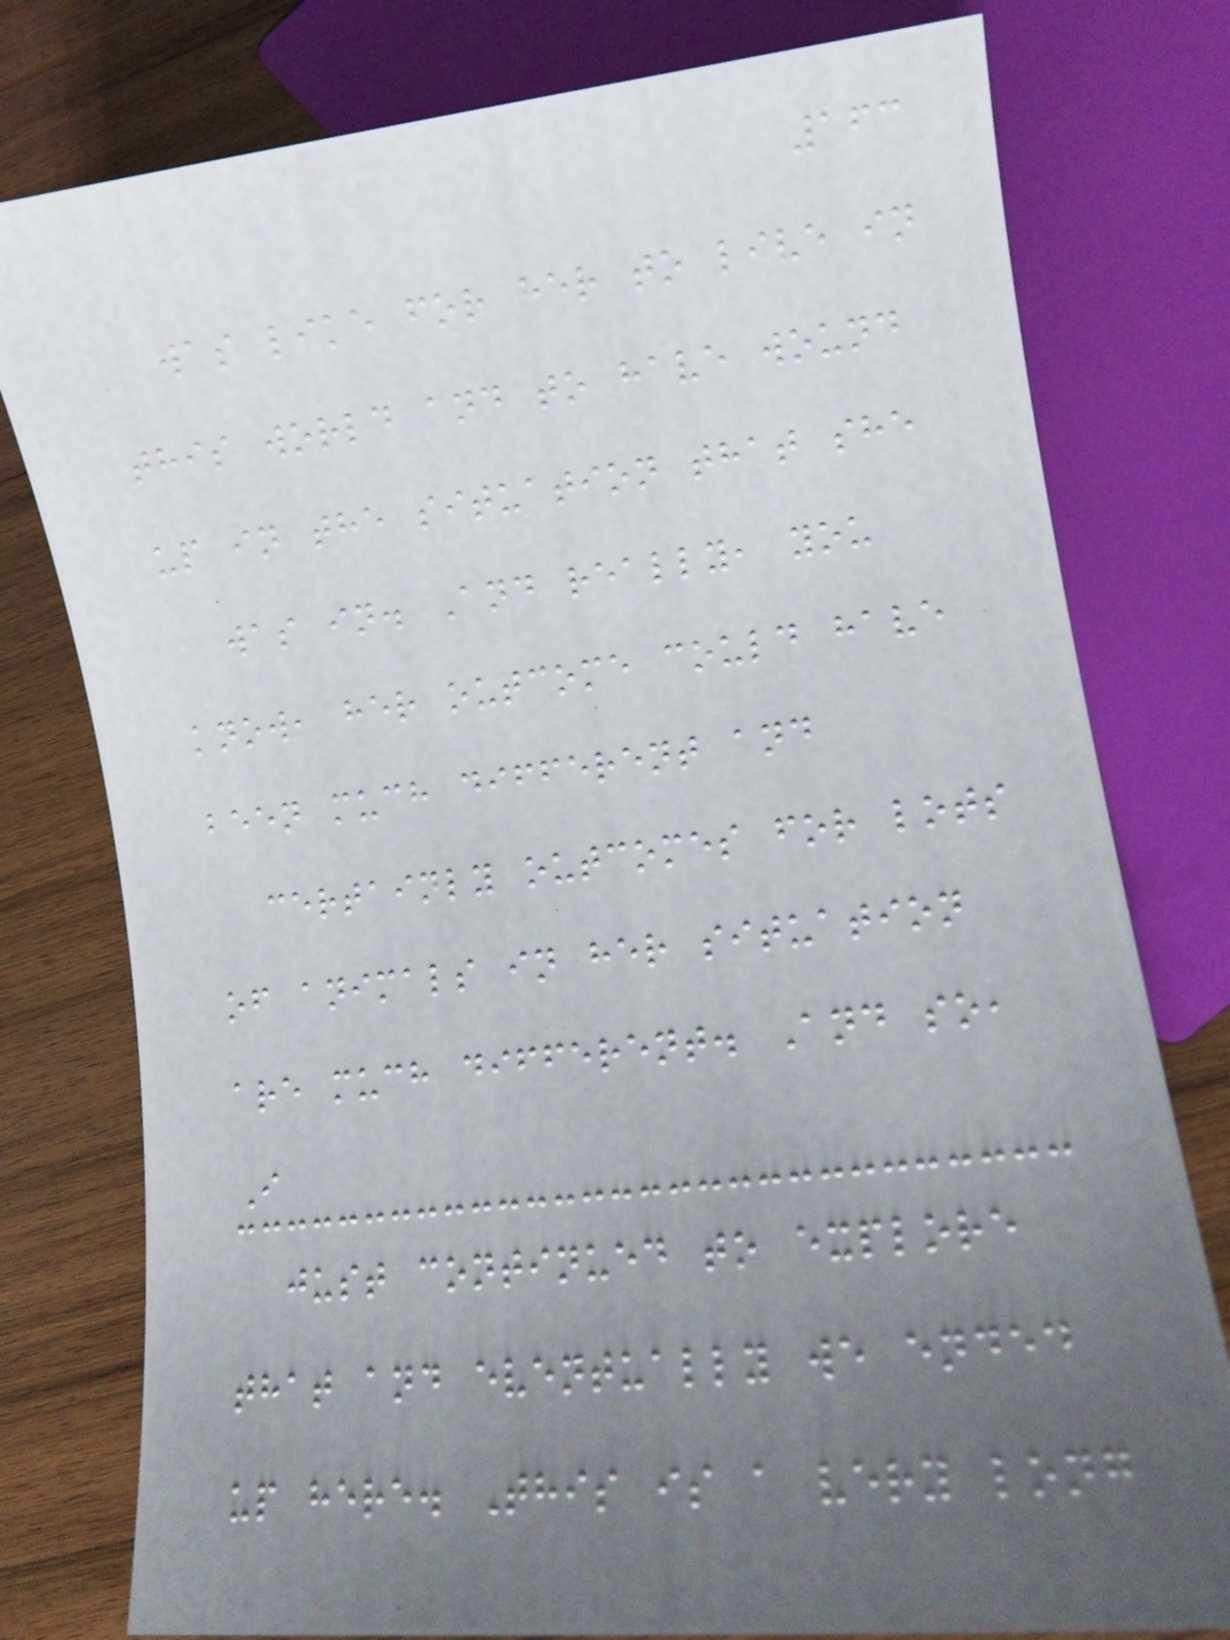163
was like for her to live in
this world and to have wound
up in the situation that she
was in. And really, you
know, her outcome could have
been much different and
certainly outcomes for lots
of animals in her situation
are much different. And so,
I
just continued to explore
that and eventually we ended
up here. This is a very long
